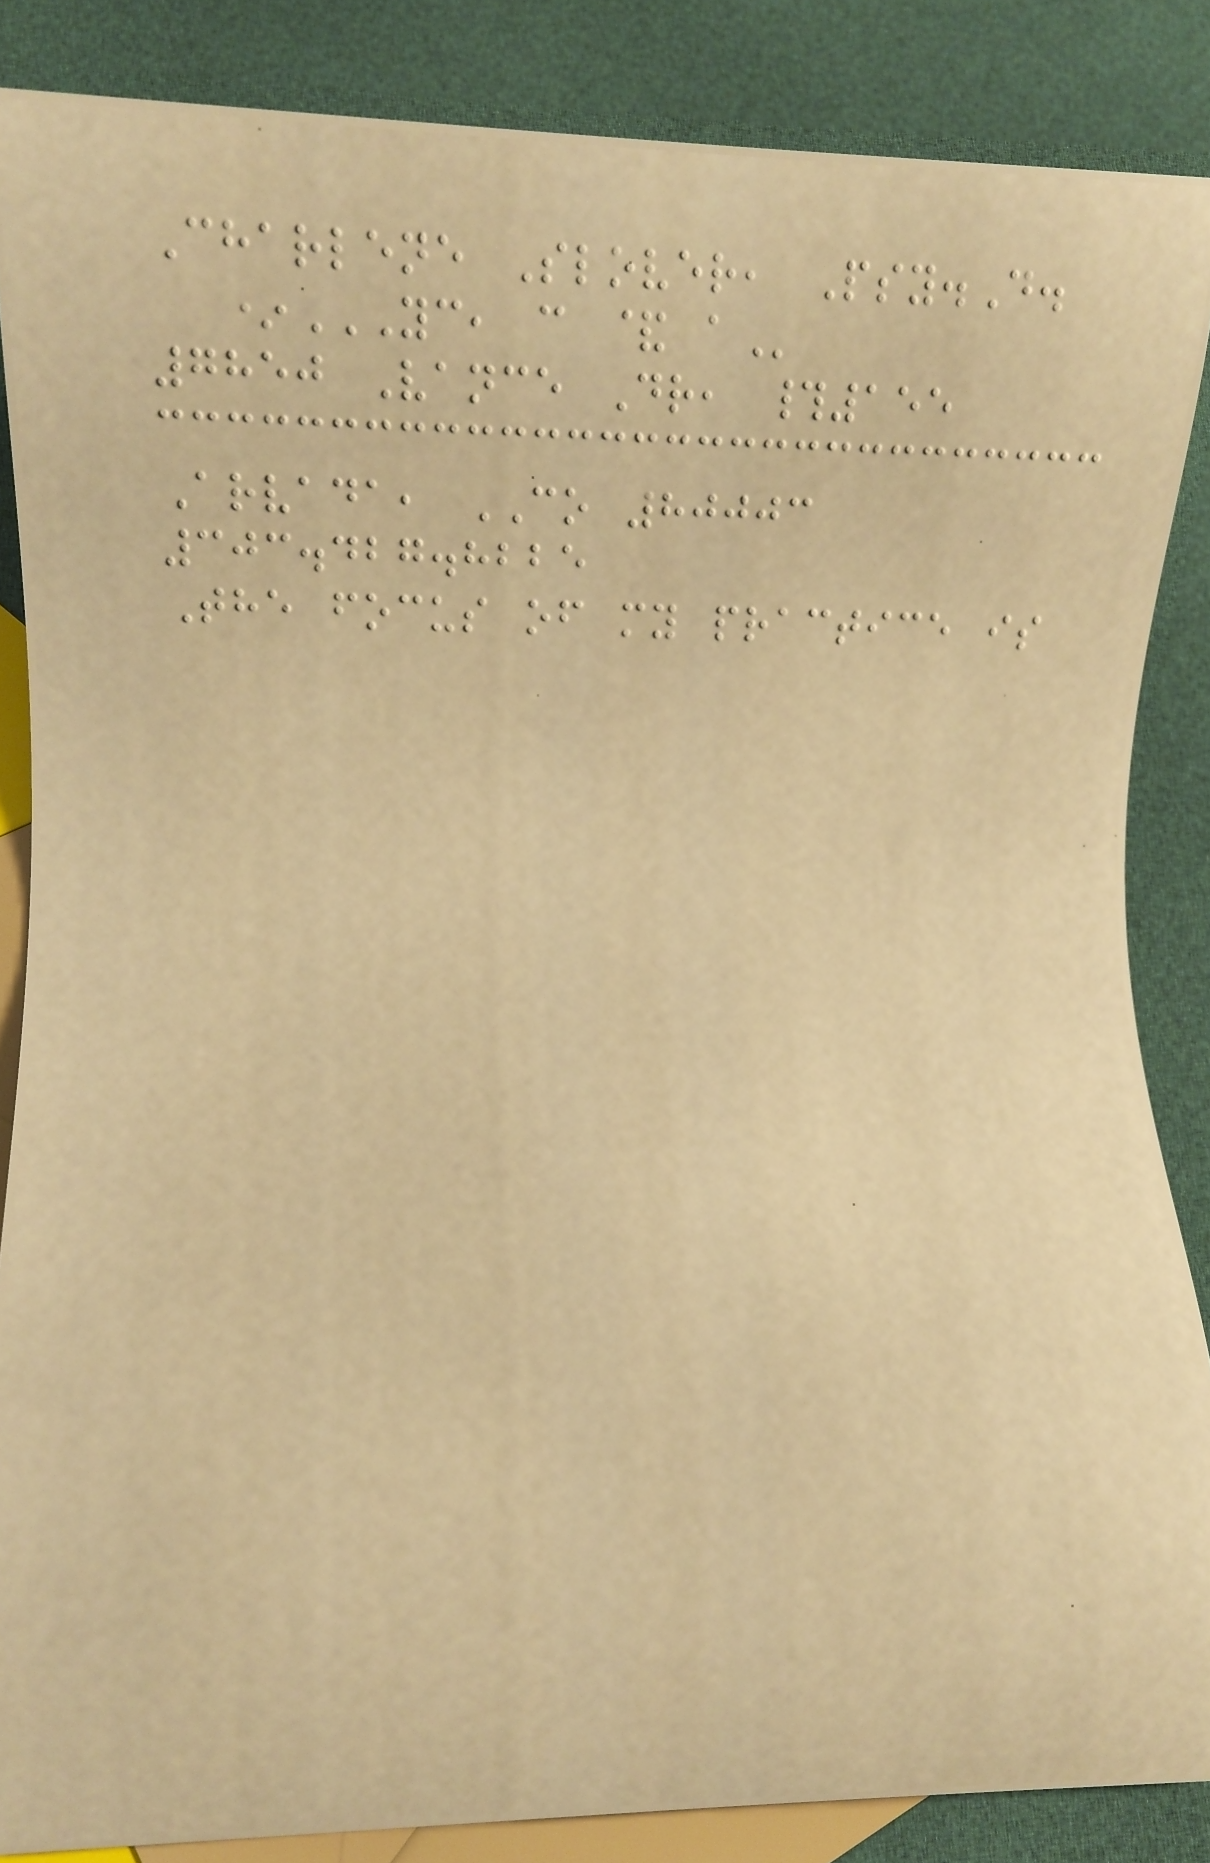Charlene Slover, Psy.D.
*YC, C & A
7850 Vance Dr, #155
Arvada, CO 80003
303.427.8225
The focus of my practice is
